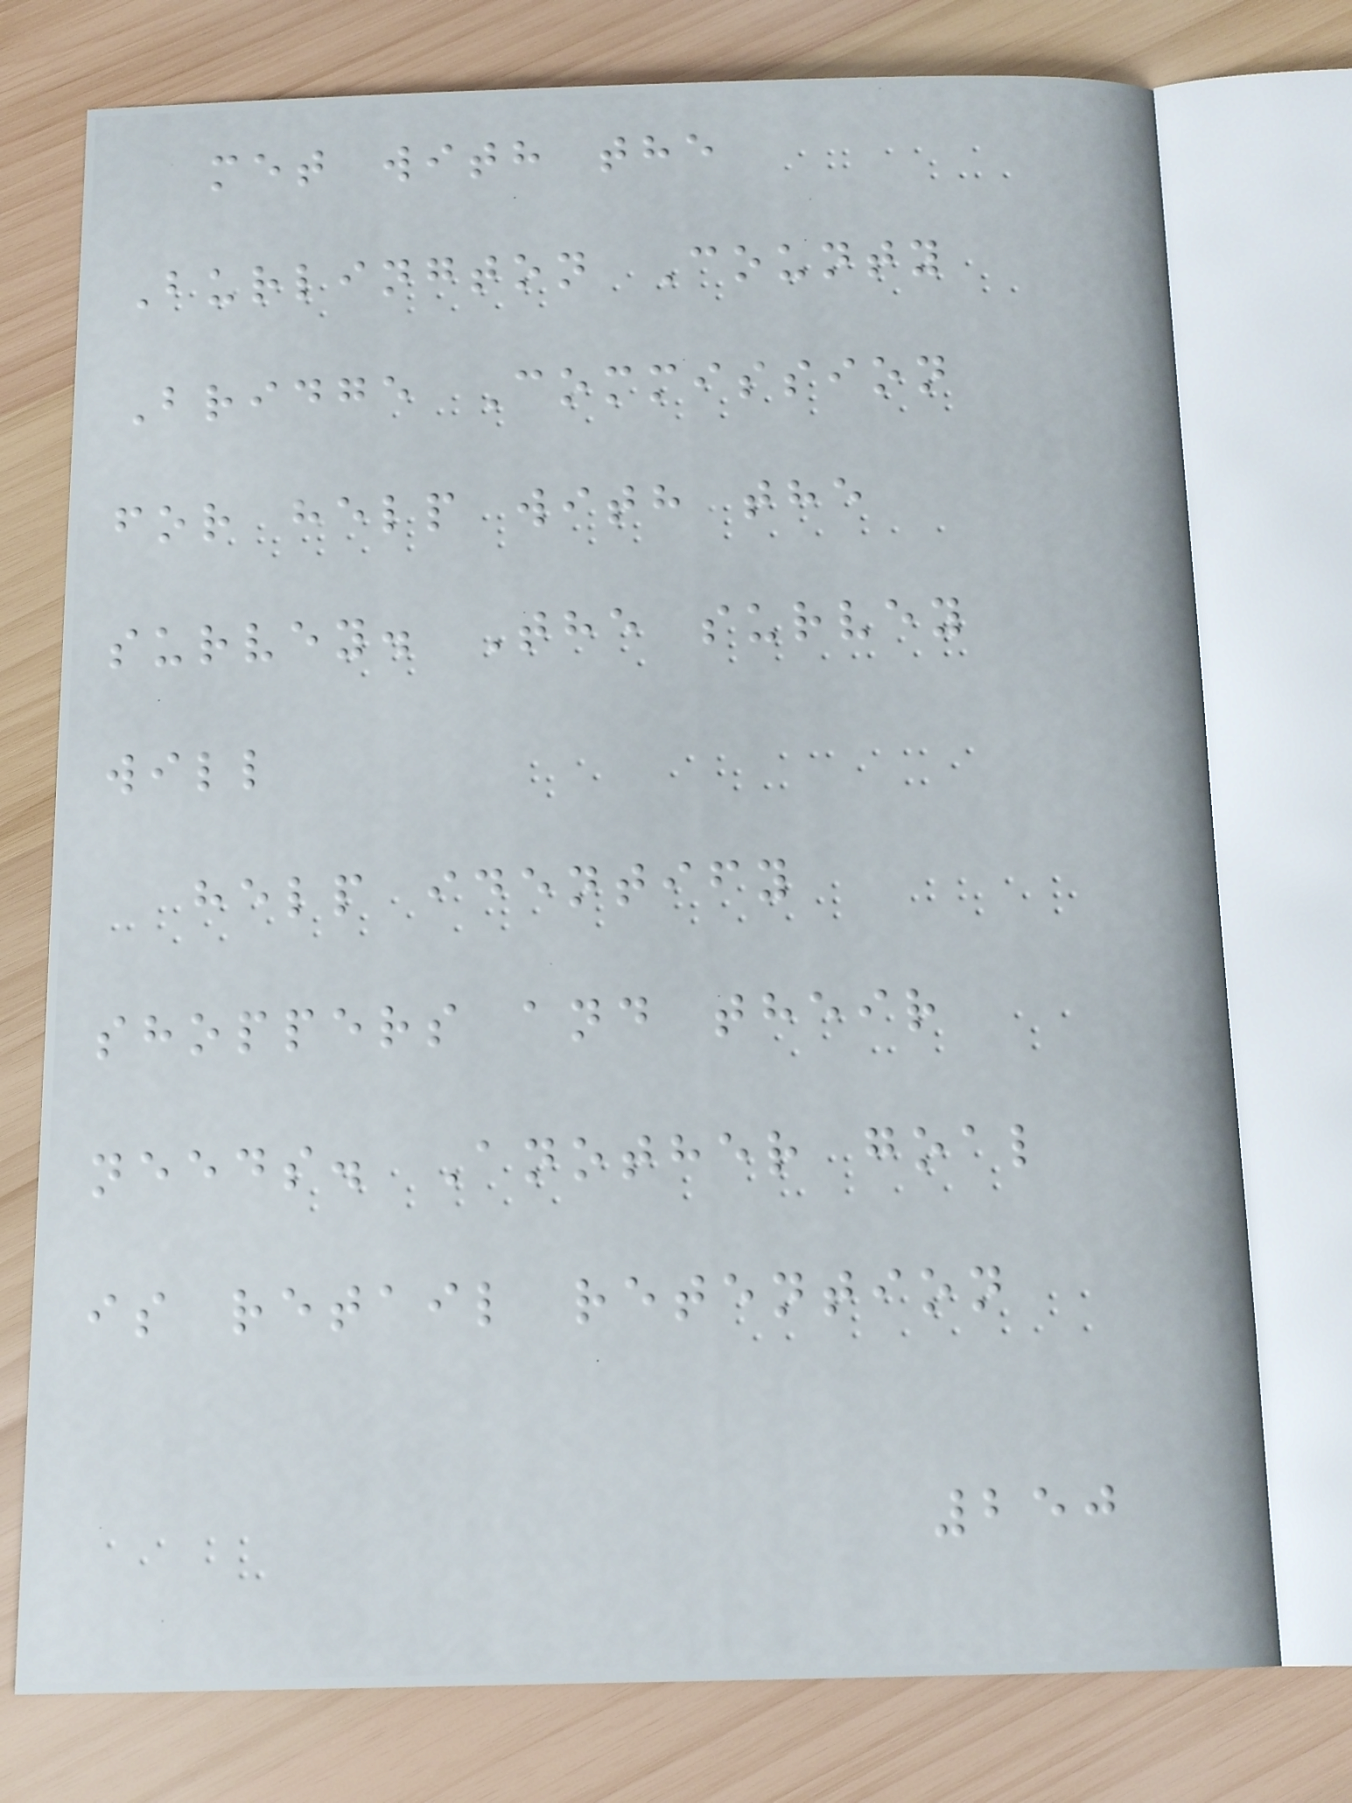met with the
Burlington County
Bridge Commission
for help with the
survey. The survey
will
help identify
shoppers and their
needs. Another goal
is retail retention
250
